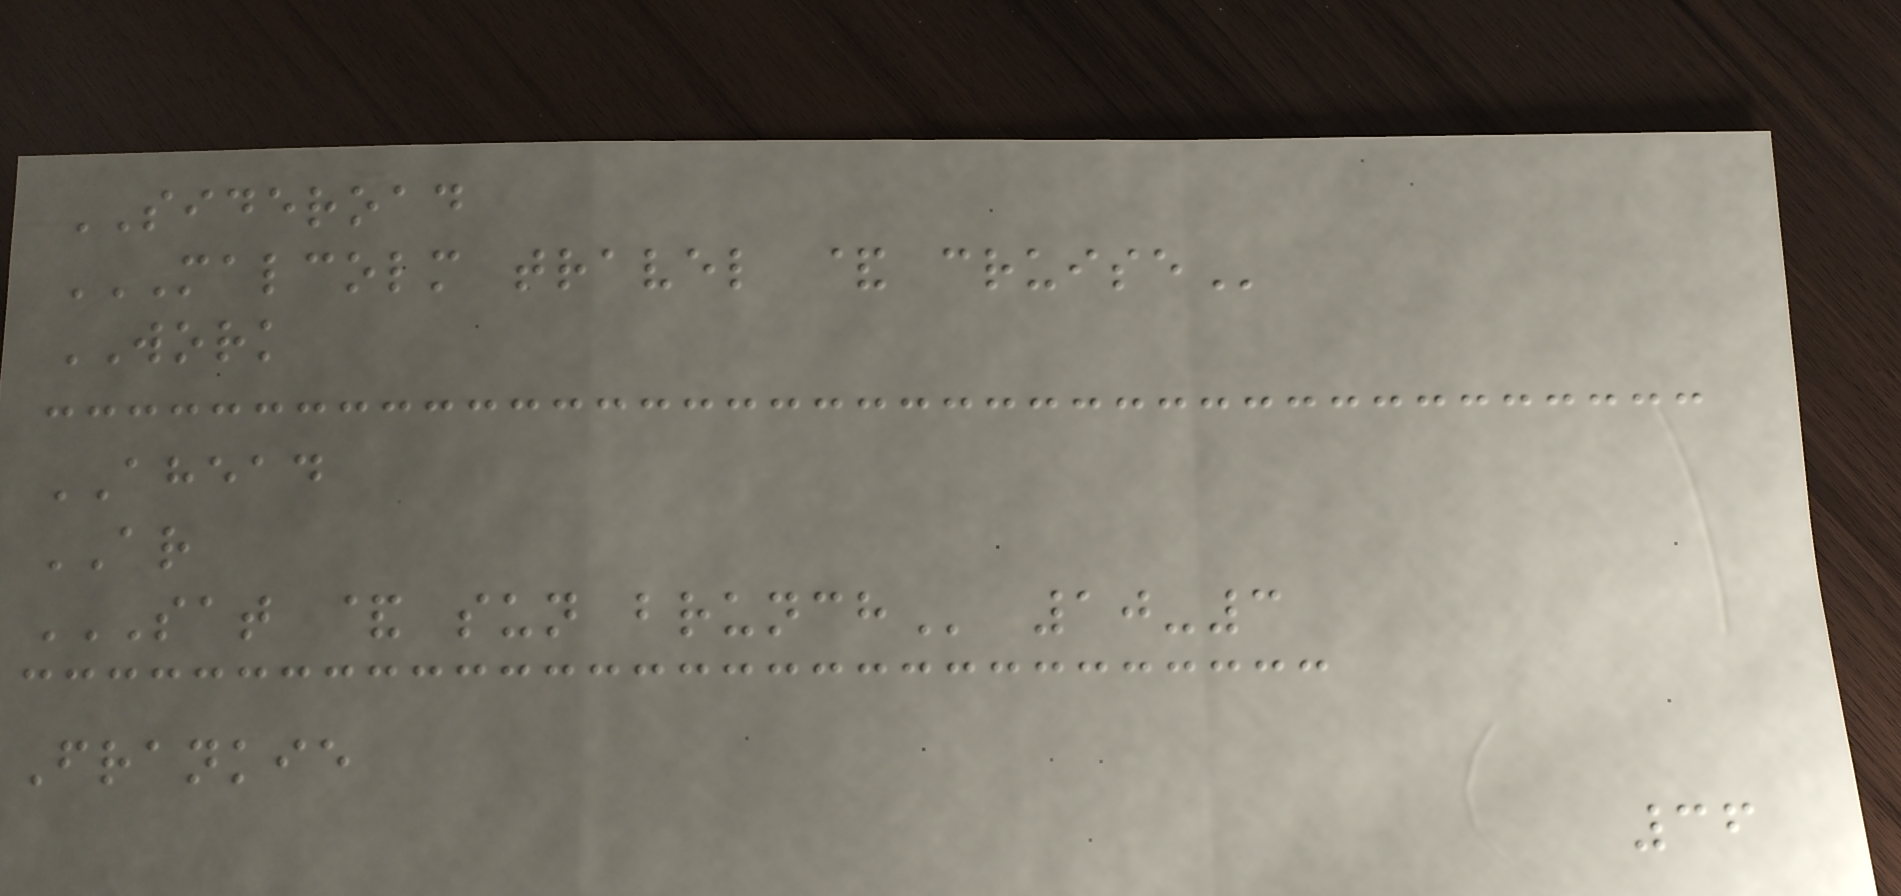SIDEROAD
MALCOLM TRAVEL & CRUISE
WORK
AHEAD
AR
SAT & SUN BRUNCH 10-3
Frankie
36
